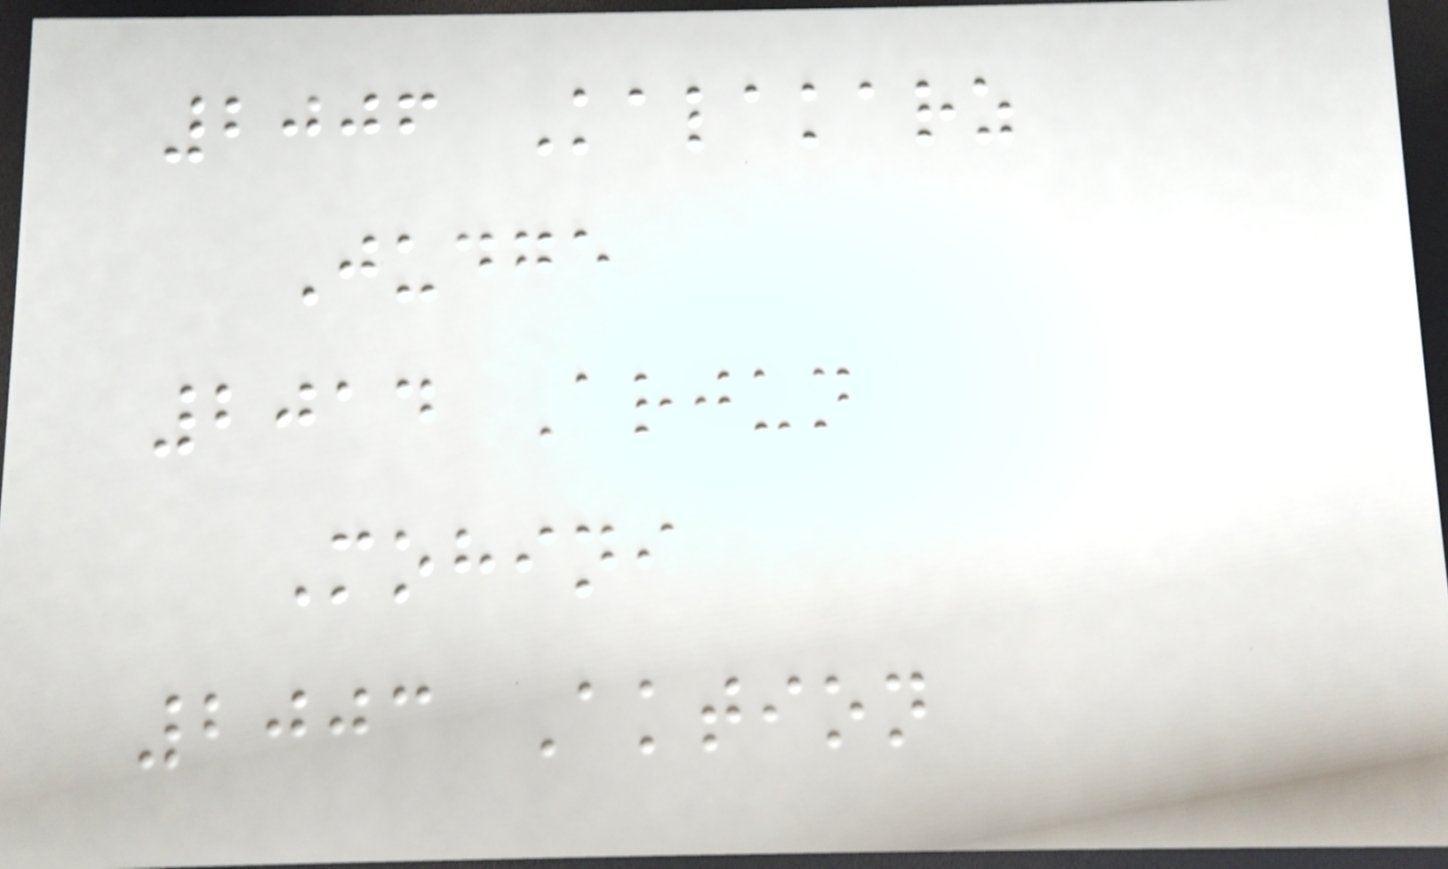2006 Kalakarz
Judge
2014 Arjun
Mohini
2003 Aktion
